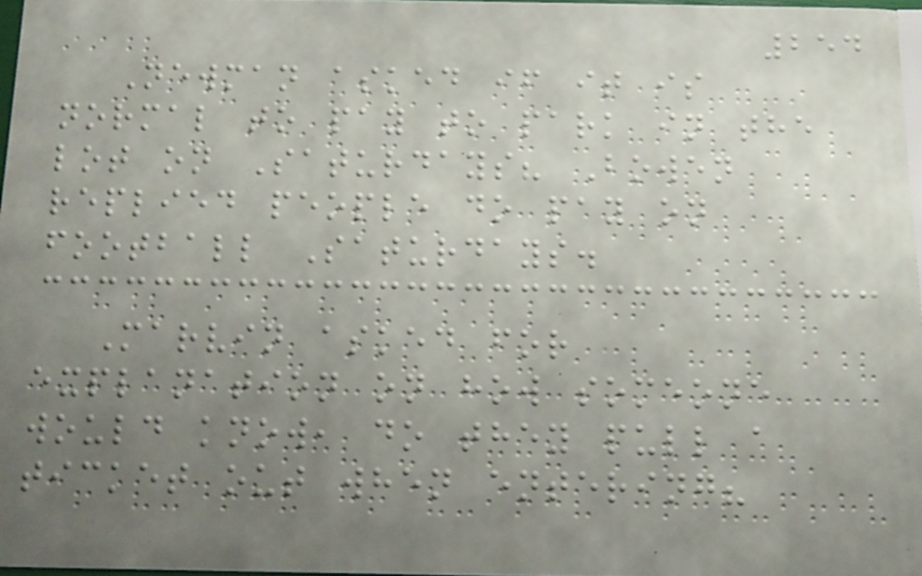254
Newman asked if it is
normal to pay to park in the
lot on Saturdays? Bowen
replied people do pay on
football Saturdays.
Marvin asked for
explanation on how someone
would know, do they pull a
ticket out when entering?
